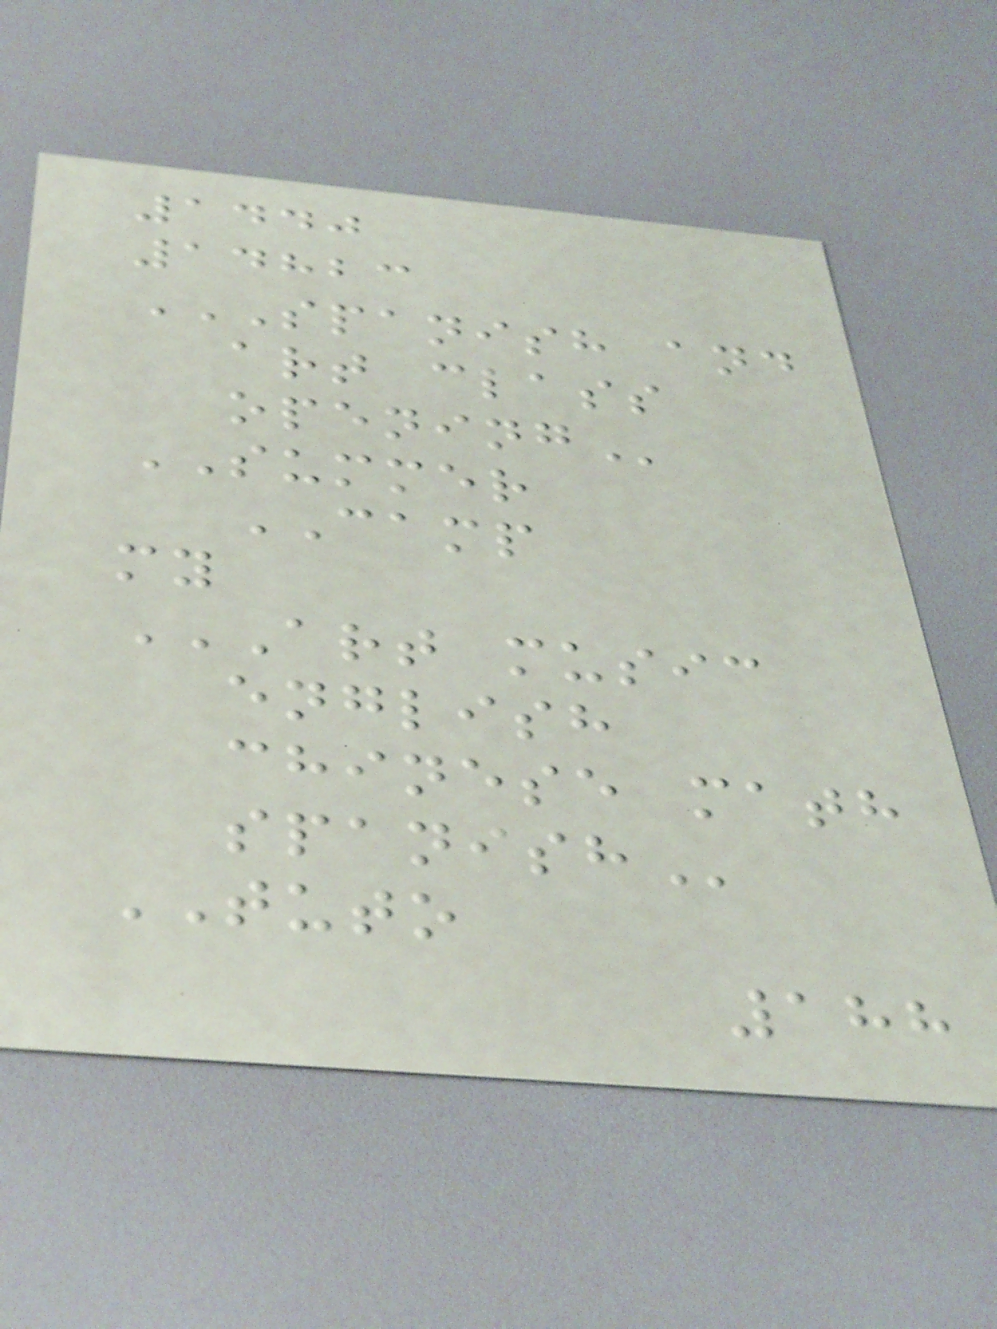1440
14823
SPANISH AND
ART CLASS
OPENING
SUMMER
CAMP
my
ART MUSIC
ENGLISH
CHINESE MATH
SPANISH
TUTO
188
